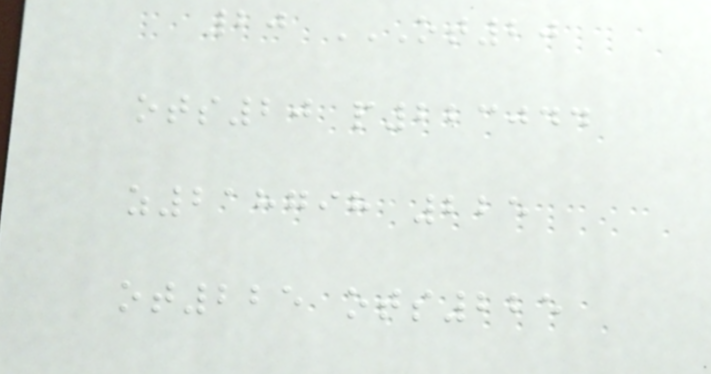20 OT20
OTS20 P223044
Z218798 225
OT225 OTS225
